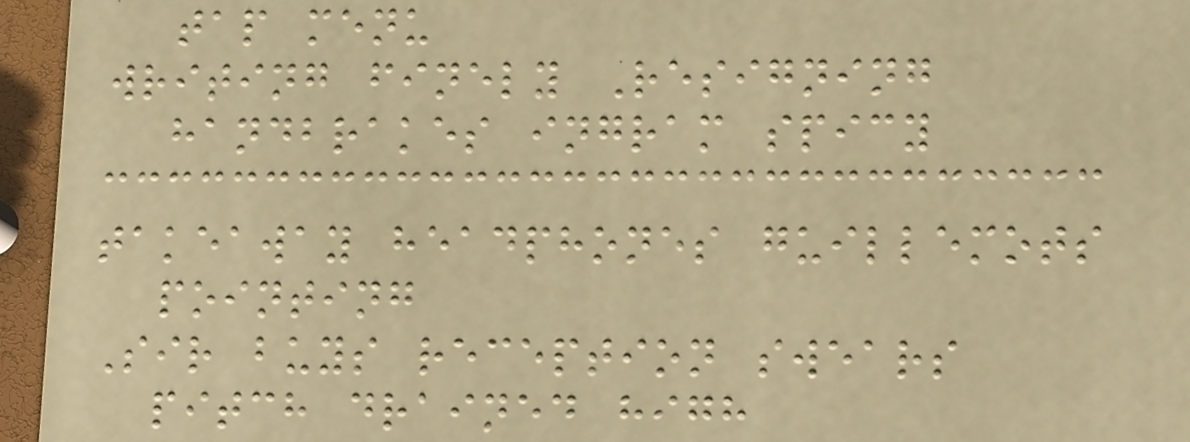tap menu
writing finely Resigning
handbrakes ingram spicy
takeaway headphones guillemots
pointing
Sir buys reception swears
pitch drained high
